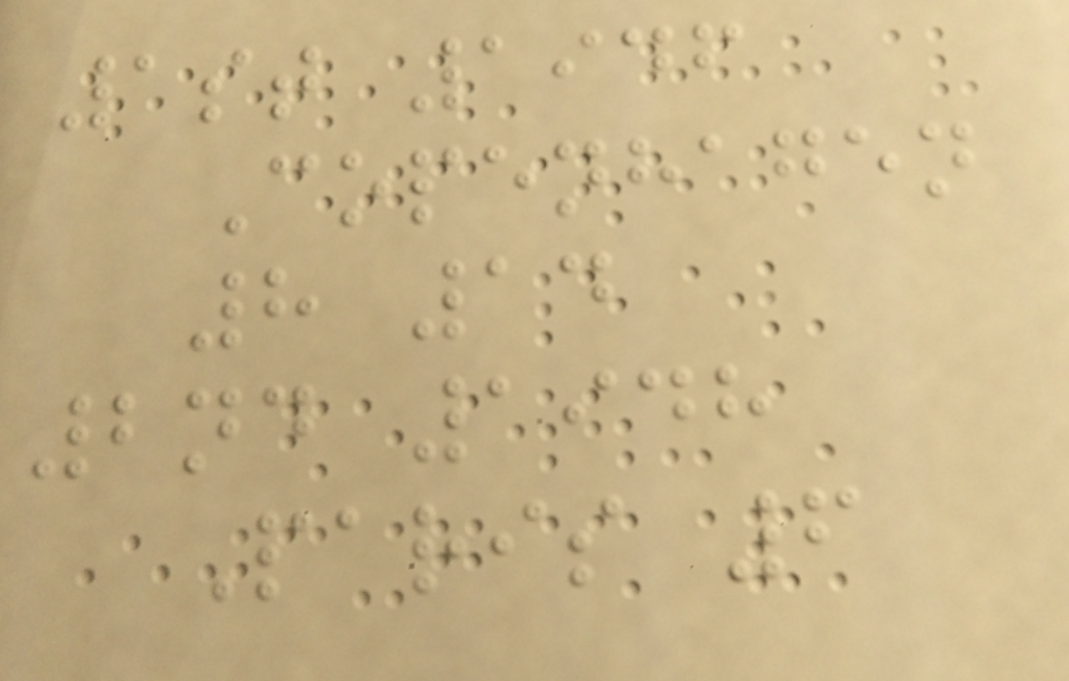1st 1946
Copenhagen
8 14
2nd 1948
Paris 6
